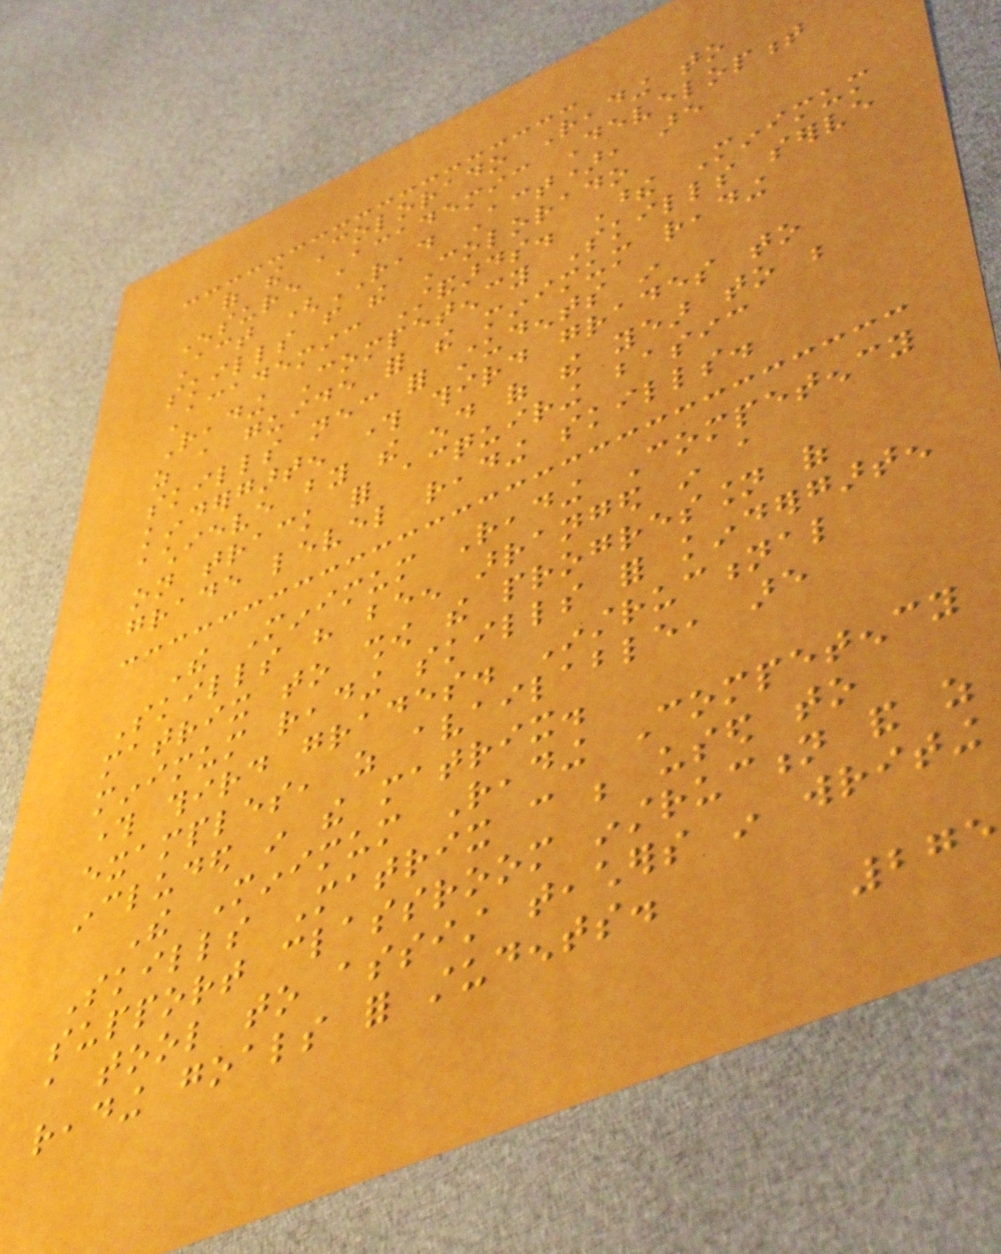of the Colorado Reading to
Ensure Academic Development
Act (READ Act), are
skills from the Colorado
Academic Standards. These Minimum
Reading Competency Skills serve
as a guide for the minimum reading
skills necessary for students in
kindergarten through third grades to
achieve by the end of the year to be
on track for acquiring basic
grade level reading skills.
The Minimum Reading Competency
Skills have been arranged in a
matrix to show the progression of
minimum reading skills for kindergarten
through third grades. Instructional
examples, as available, are
included in the matrix.
The Minimum Reading Competency
Skills Matrix can be used to
support classroom instruction and as
a tool to assist teachers in writing
reading goals for students.
275
